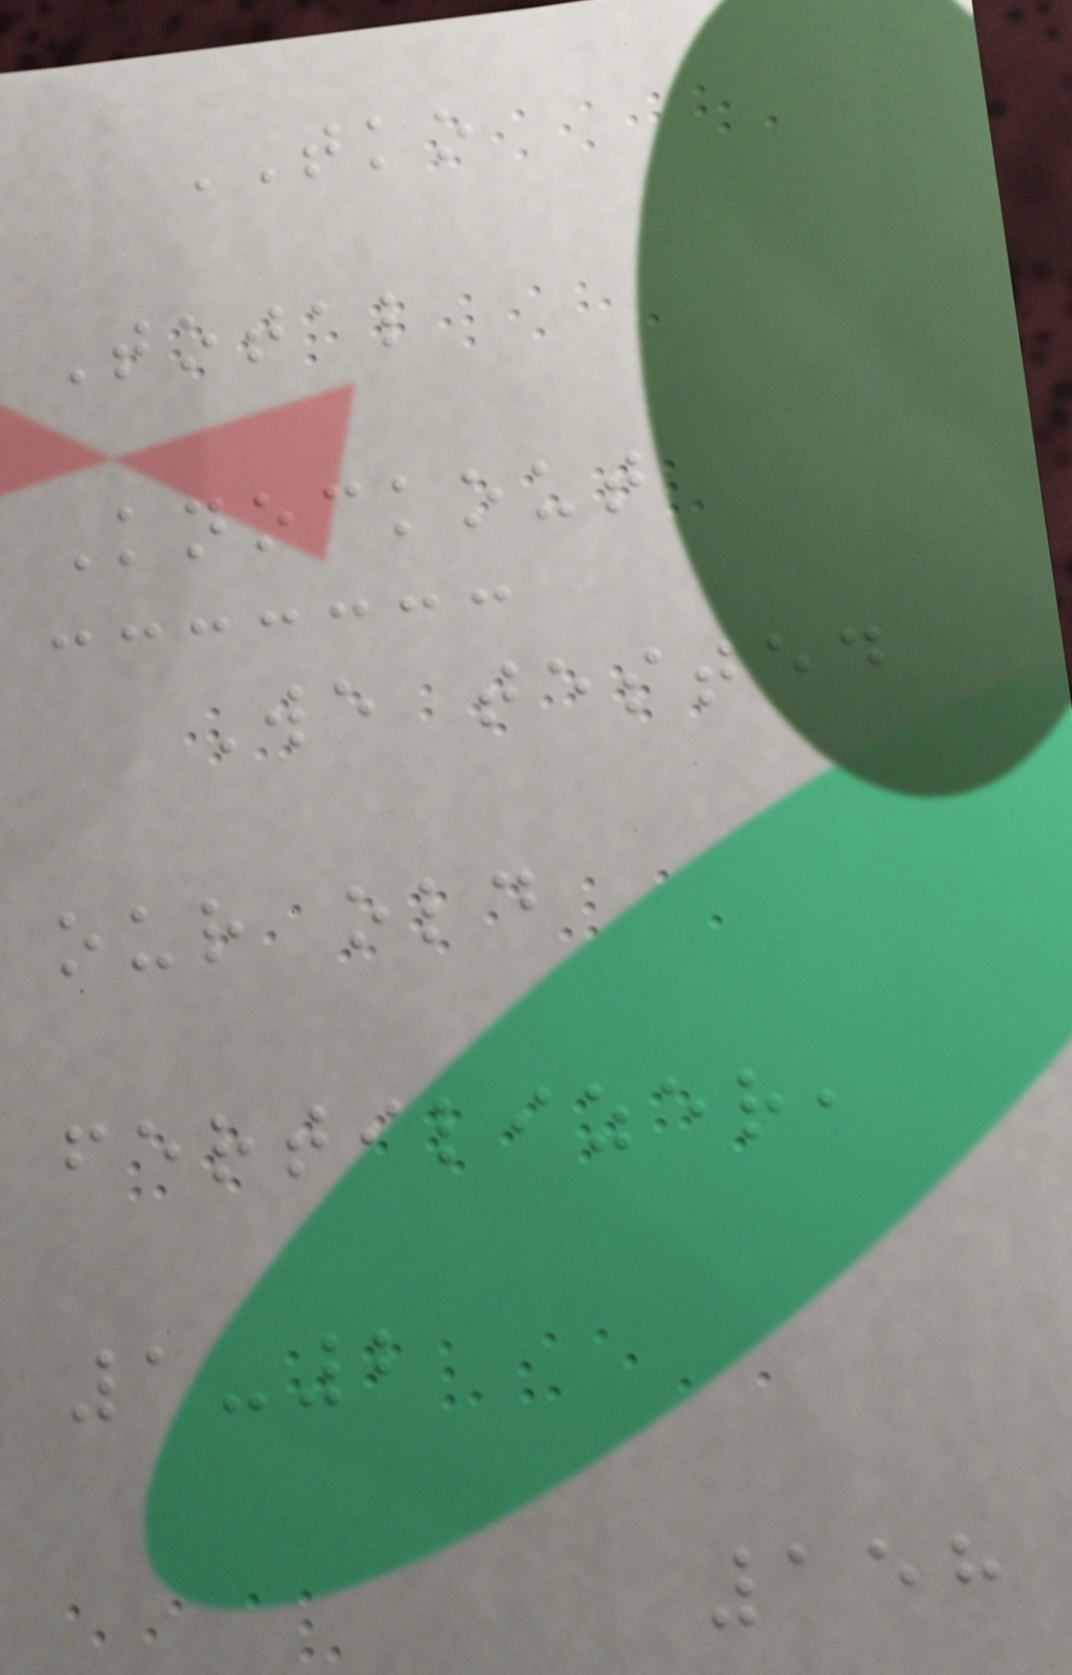TKO
Total
Knockout
We tested
our old
fertilizer,
1-2
158
